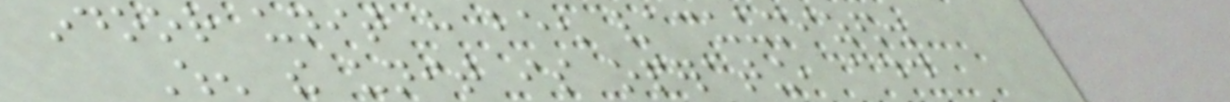indoor unit have been vacuumized.
When the unit is operating, add
